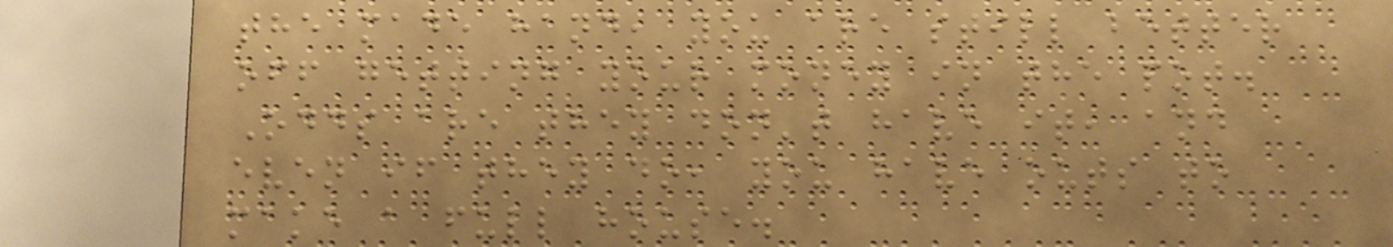the made hand, you are still better
off getting your money in the pot.
Odds are they don't have it, and
even if they do, you have outs to
make a full house.
